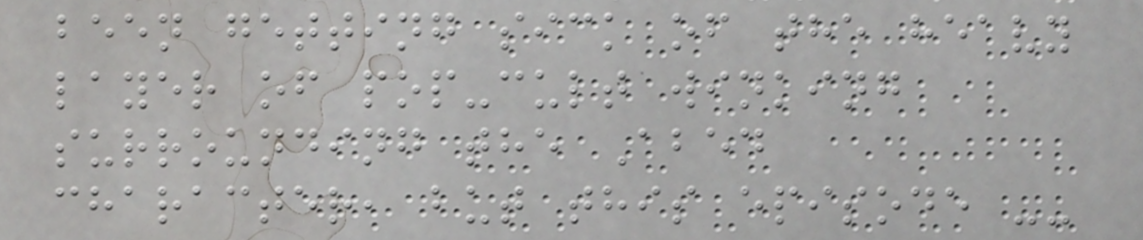been getting sick of the heavy
layer of pop-cult winking
surrounding the Abed
character, but this episode --
